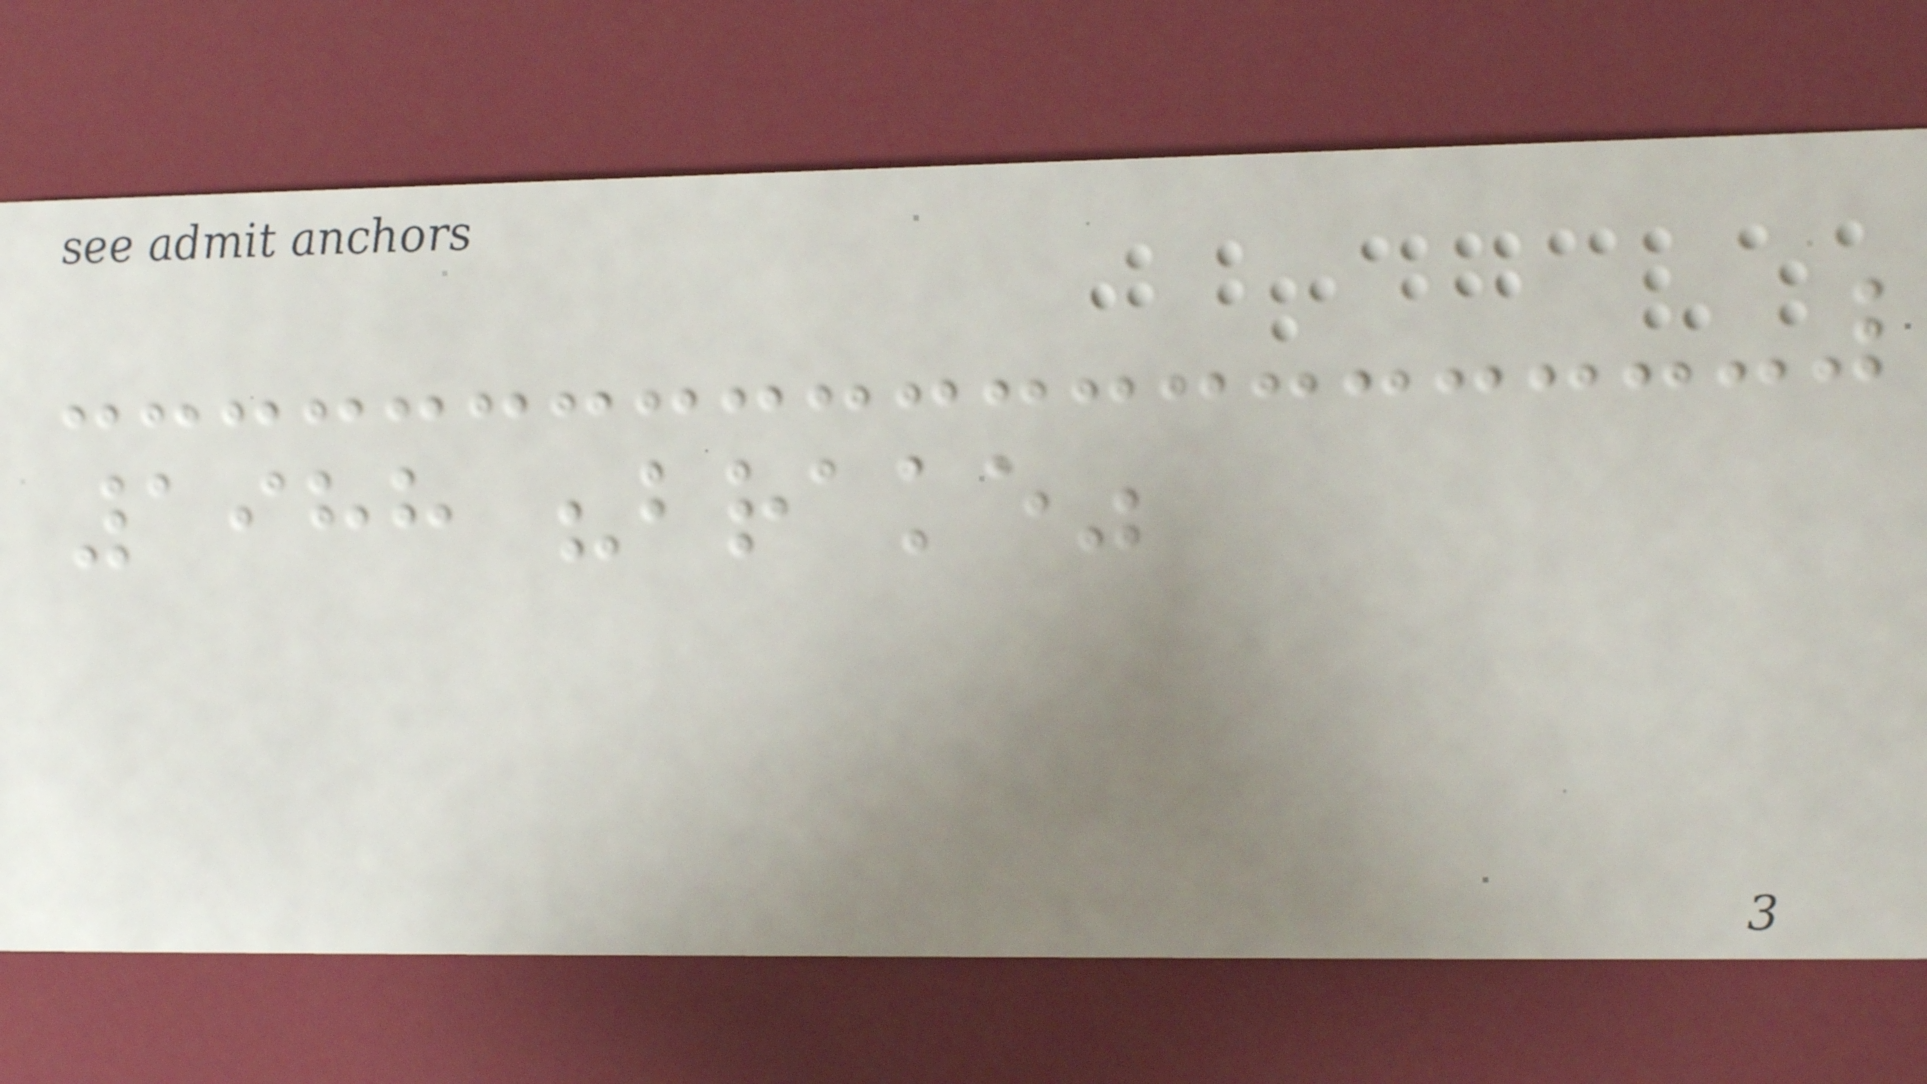1988 "brake"
